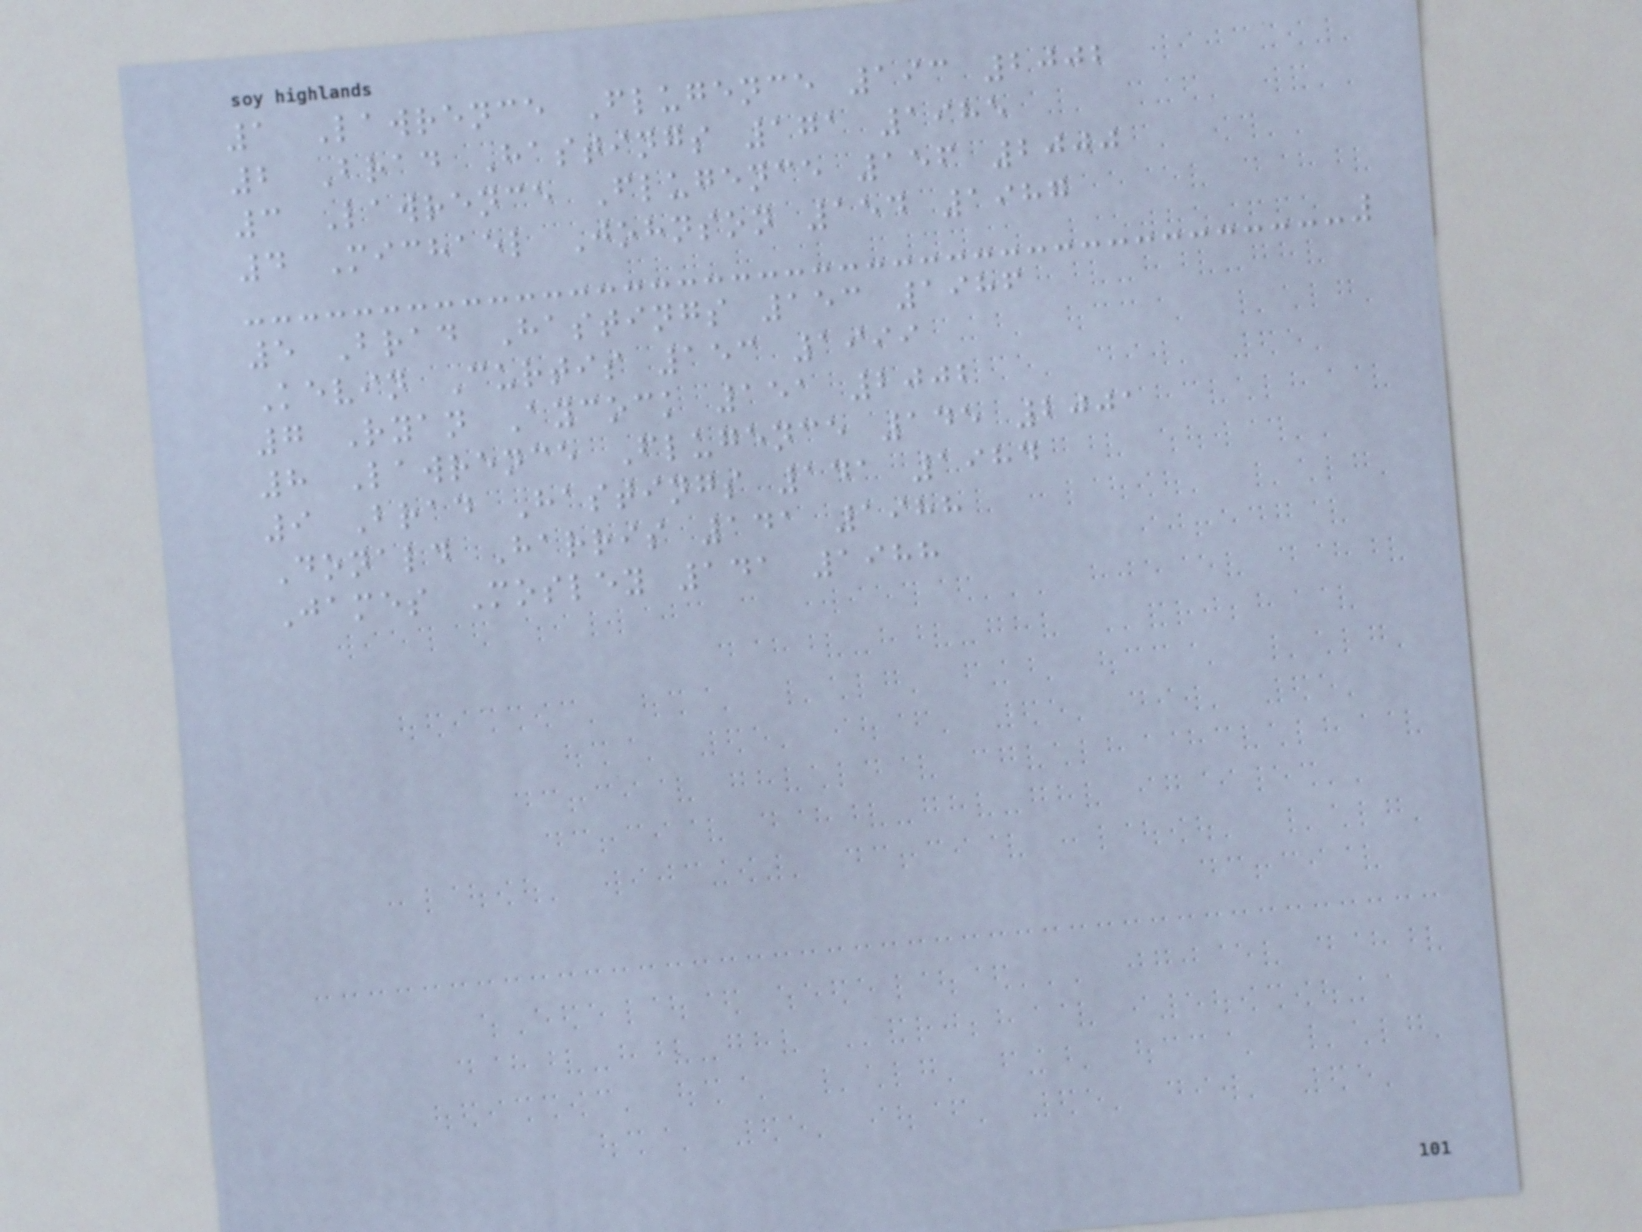1 Lawrence Flugence 193 2002
2 Brad Hastings 171 1985
3 Lawrence Flugence 156 2000
4 Michael Johnson 154 1987
5 Brad Hastings 153 1986
Kevin Curtis 153 1999
7 Ryan Aycock 151 2002
8 Lawrence Flugence 145 2001
9 Brad Hastings 141 1984
Donald Harris 141 1988
James Mosley 141 1988
